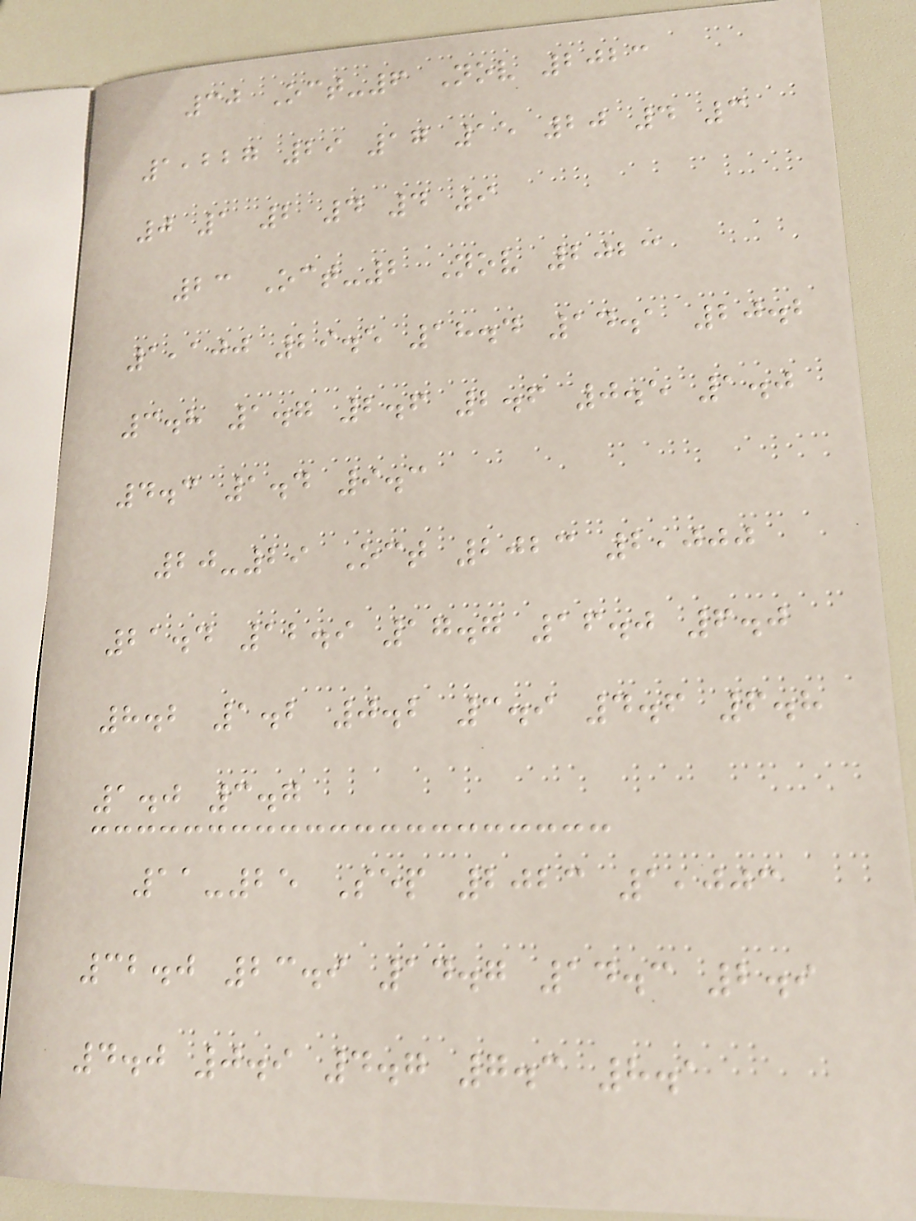30 Oct-6 Nov 2023
1,227 29 17 15 20 4 3
0 1 2 4 4 9
23 Oct-2 Nov 2023
1,100 29.5 18.4 14.1 20.2
3.8 1.7 2.6 2.6 0.5 1.0
4.3 1.4 9.3
20-29 Oct 2023 2,000
21.4 12.9 17.7 16.0 6.0
8.2 1.2 0.2 3.9 4.6 6.8
1.0 3.7
11-25 Sep 2023 1,003
32.0 23.9 14.7 14.3 2.9
4.0 0.9 4.7 7.3 8.1
